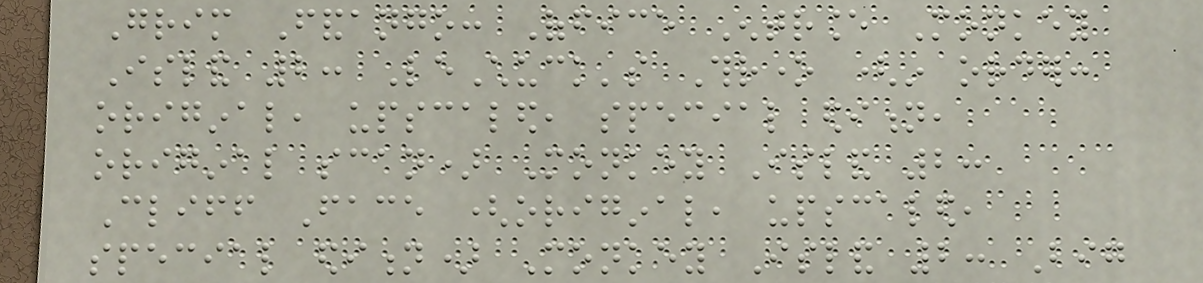Grim Fandango: Office Entrance Monkey
Island 2: LeChuck's Throne (in order:
original, upscaled, special edition,
original scan) Monkey Island 2:
Cliff Face (original, upscaled,
special edition) Monkey Island 2: Big
